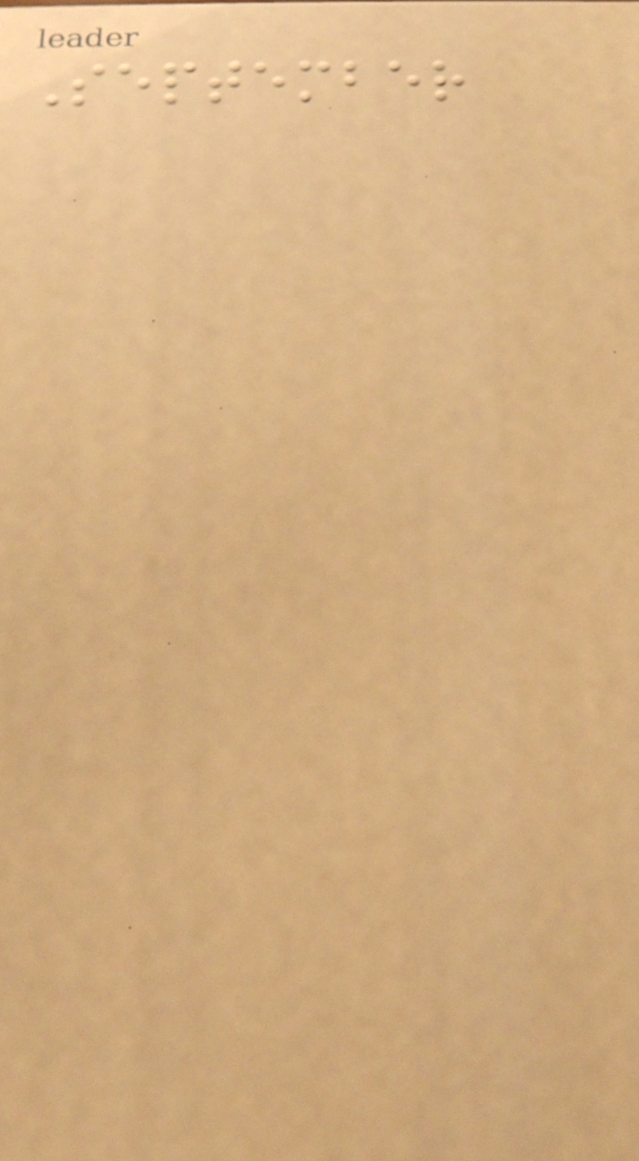September
